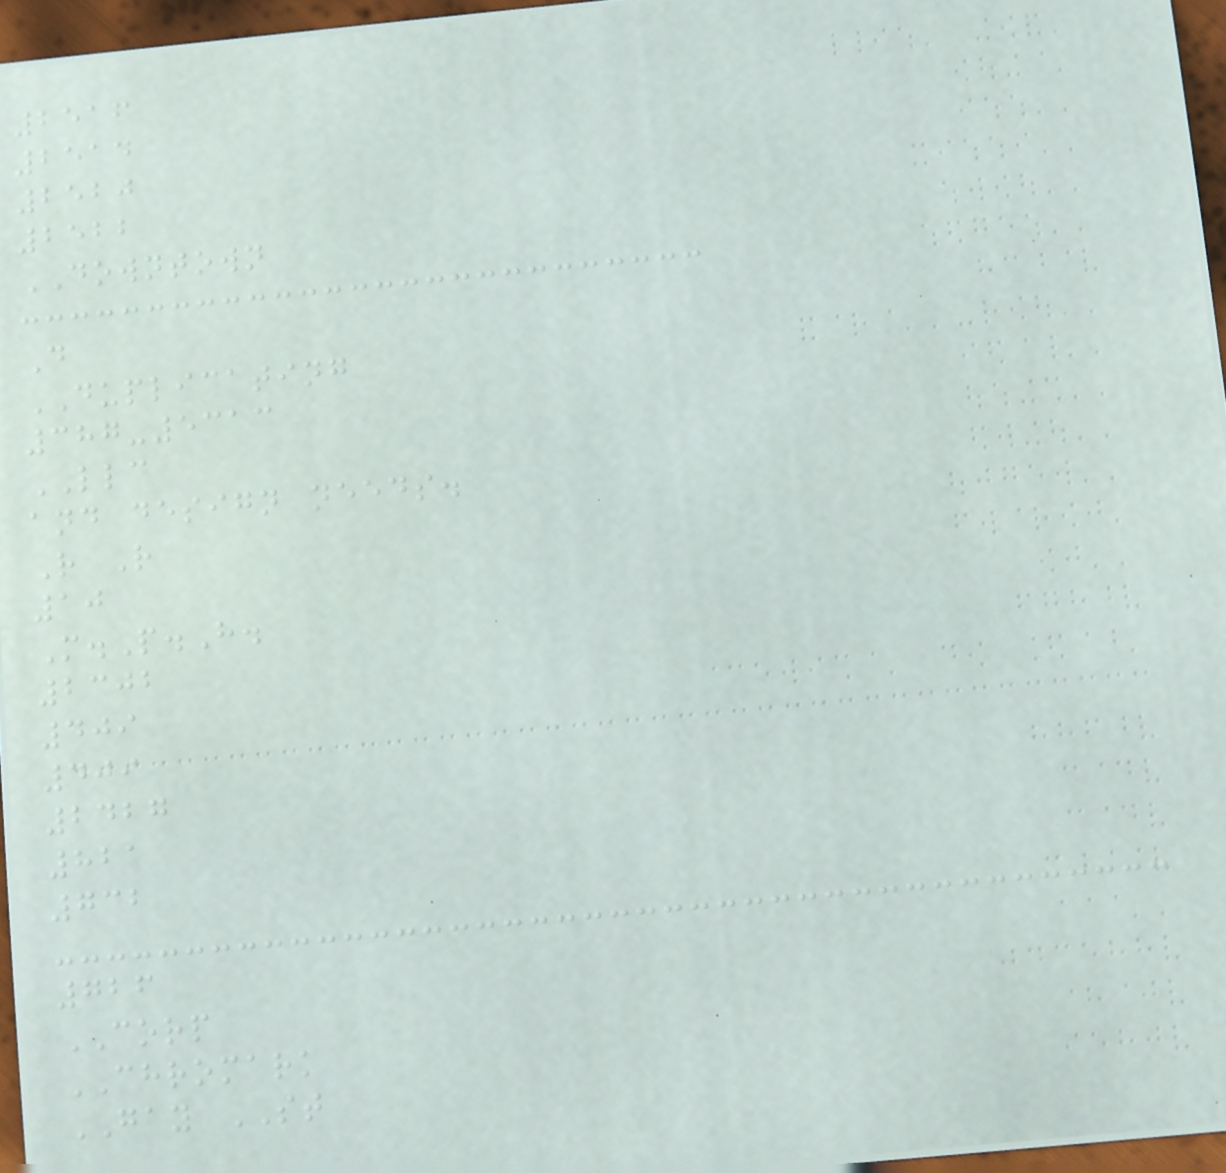2516
2514
2520
2522
DOWNTOWN
D
DUPLICATING
387-5313
LLC
and design needs.
R R
10
M.P.H.
2302
409
409
2427
821
732
726
CORP
CHROMARK
GAY ST
